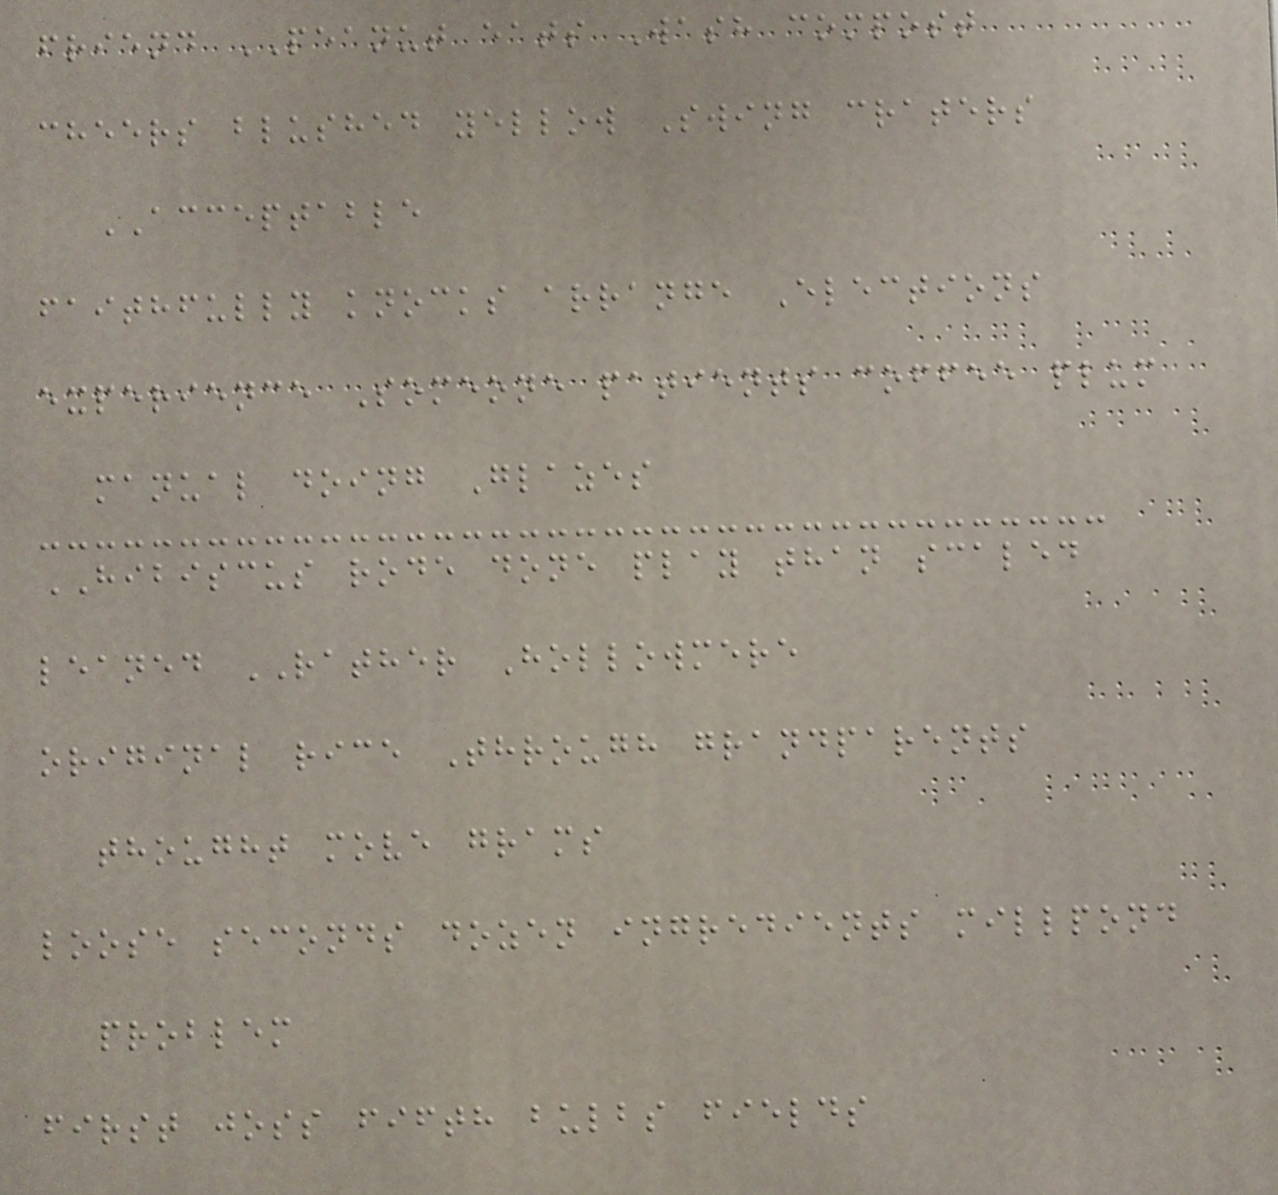friend PEANUT eats Wash compost
cheers blushed yellow Swing craters
ACCEPTABLE
faithfully knocks arrange Elections
experience Someone patients coffee plum
manual doing Glazes
HIBISCUS rode done play than scaled
leaned RATHER Hollowmere
original rice Through grandparents
thought move grams
loose seconds dozen ingredients millpond
problem
first joss fifth bulbs fields
